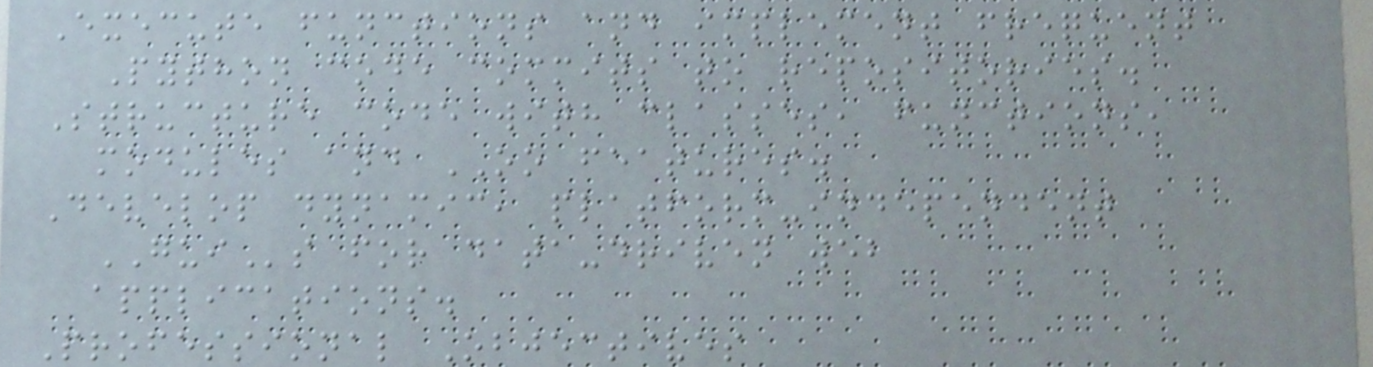Execute functions and implement frequent
Python code commits to repositories.
Structure code with classes, functions,
modules and OO features.
Develop dynamic, platform-independent
GUIs for data-driven web
applications.
Professional Objectives
